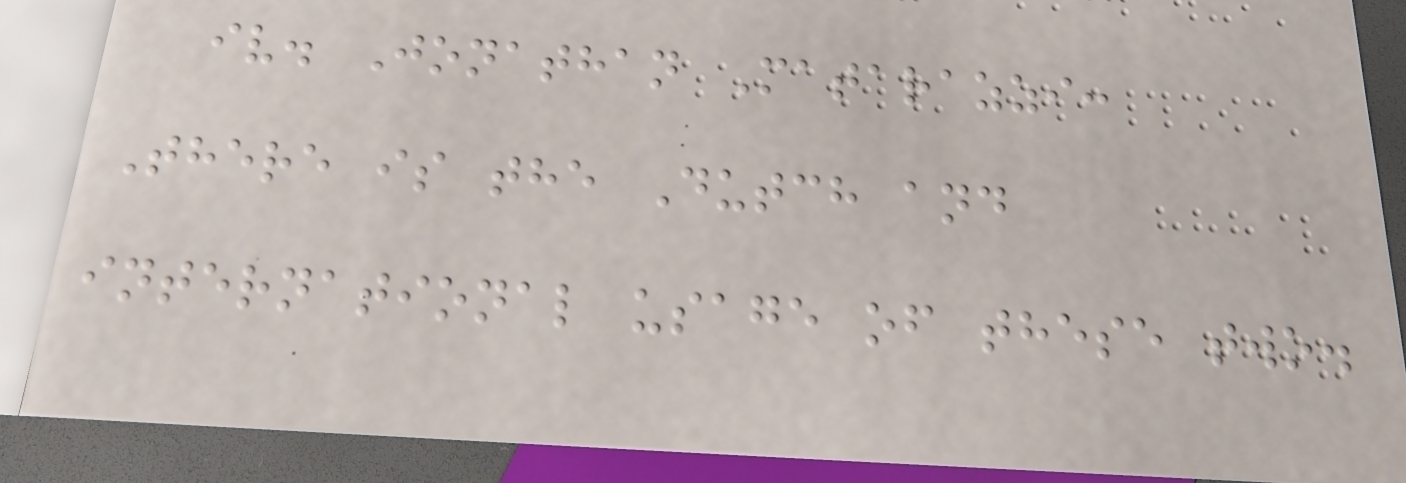iv. Jonathan Matarazzi:
There is the Dutch and
international usage of these two.
